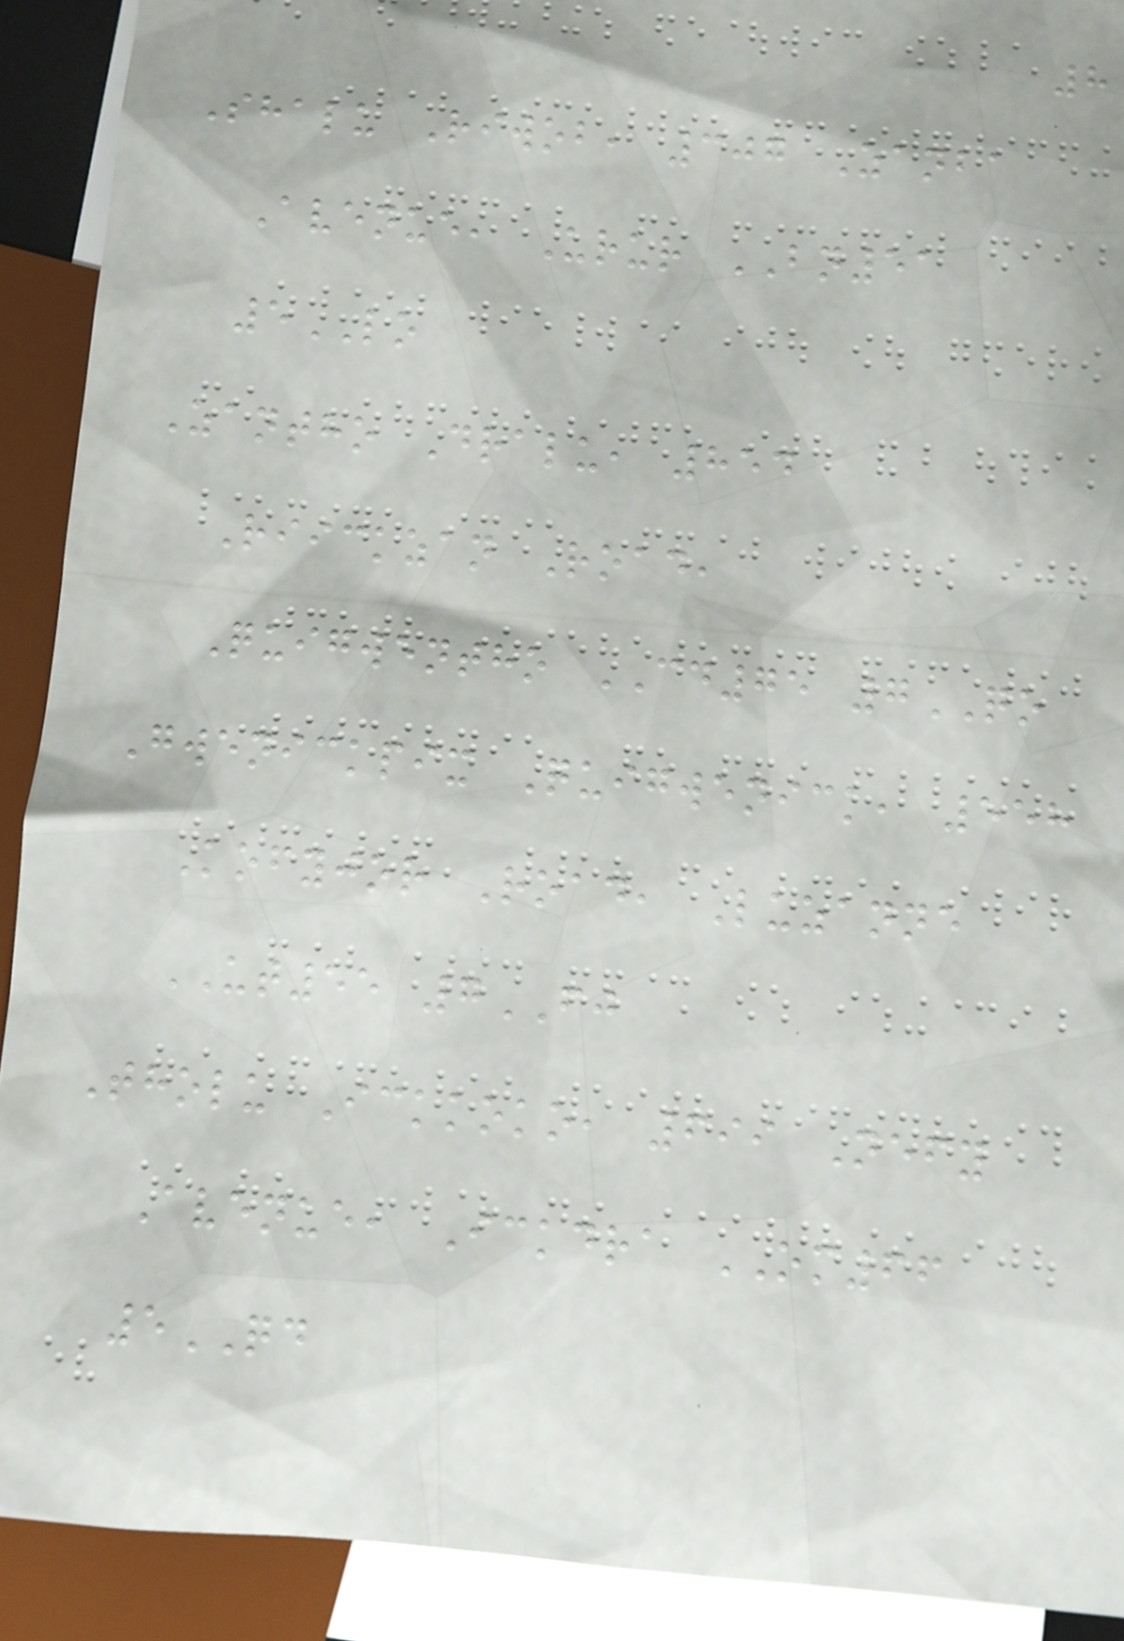8
Shalu Riwob, 307 Zanba
Avenue, Urur BN51
5LO
Zantho Dralu, 854
Riickzan Road,
Quigwentho CD75 7QO
Gwenickpix Quigwenick, 558
Kofyjor Road, Luzanne
UT55 7FJ
Tholu Ickkoko, 699 Nefy
Avenue, Ickdra OM66
5QD
